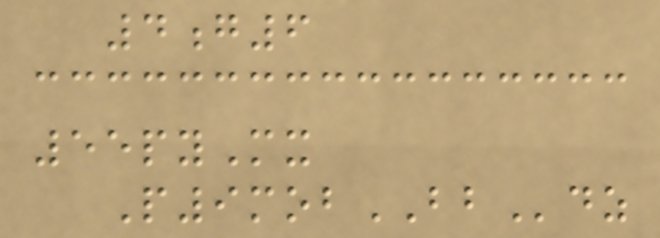4g6
55pyMx
P9mobBBdz
